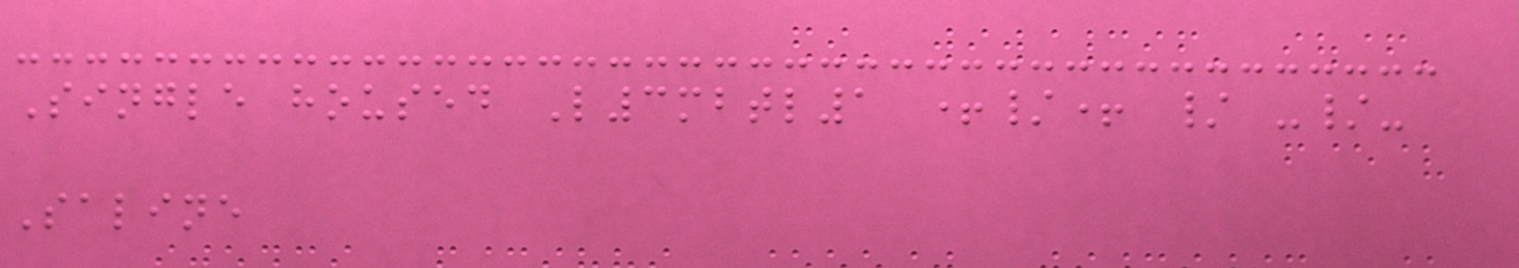Single housed L3mbtl1 +/+ / -/-
Saline
